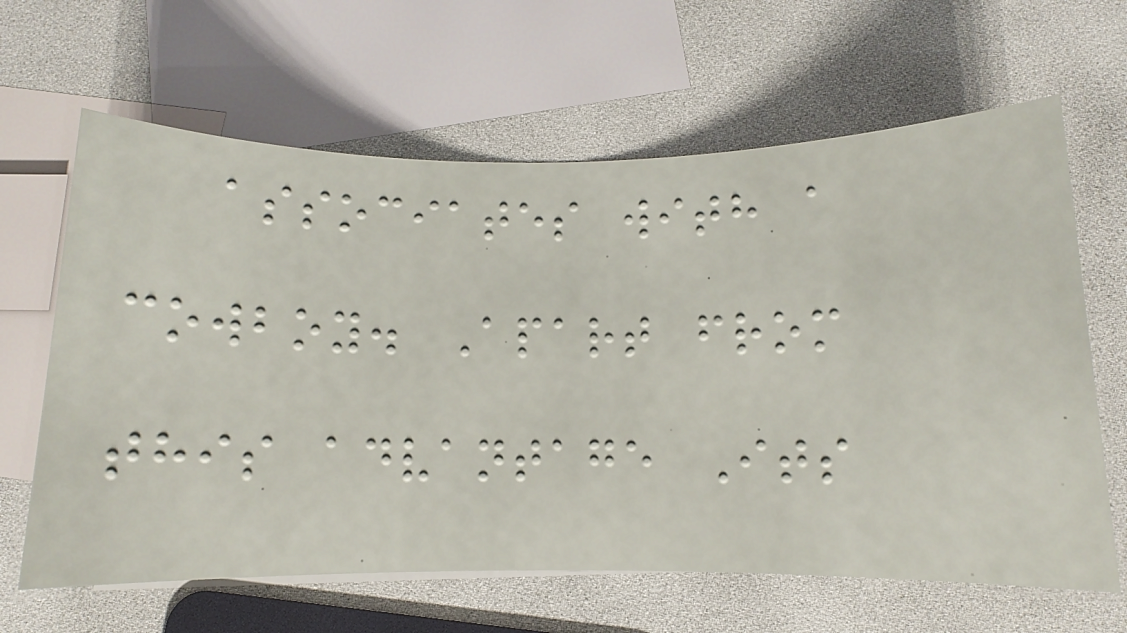associates with a
cowboy. Apart from
this advantage Its
